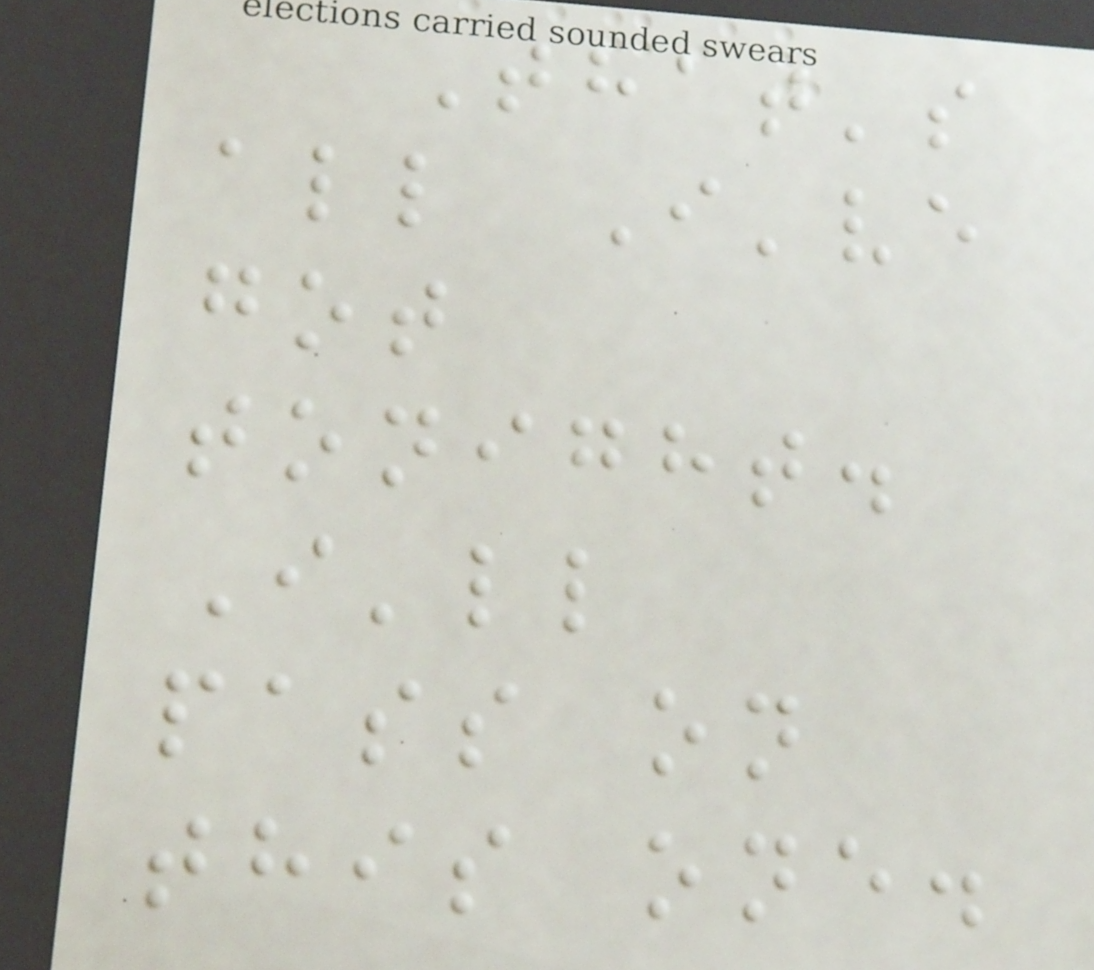That's
all I've
got
tonight.
I'll
pass on
this one.
